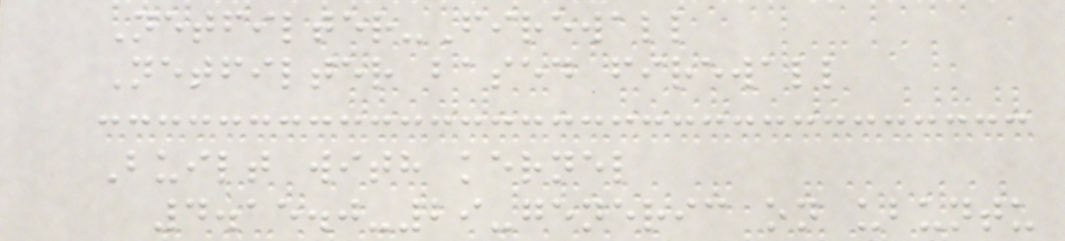Netfilter-Firewall
Netfilter based firewall
Built with kernel
4.15.0-29-generic on ubuntu
